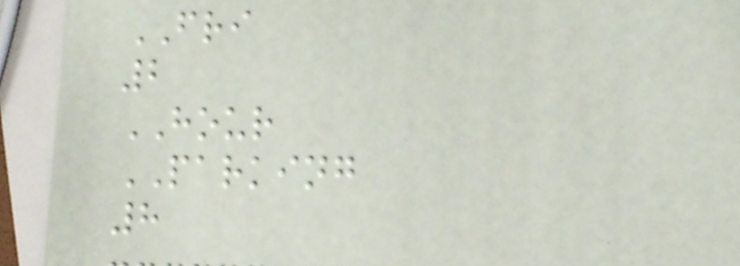FRI
2
HOUR
PARKING
8
